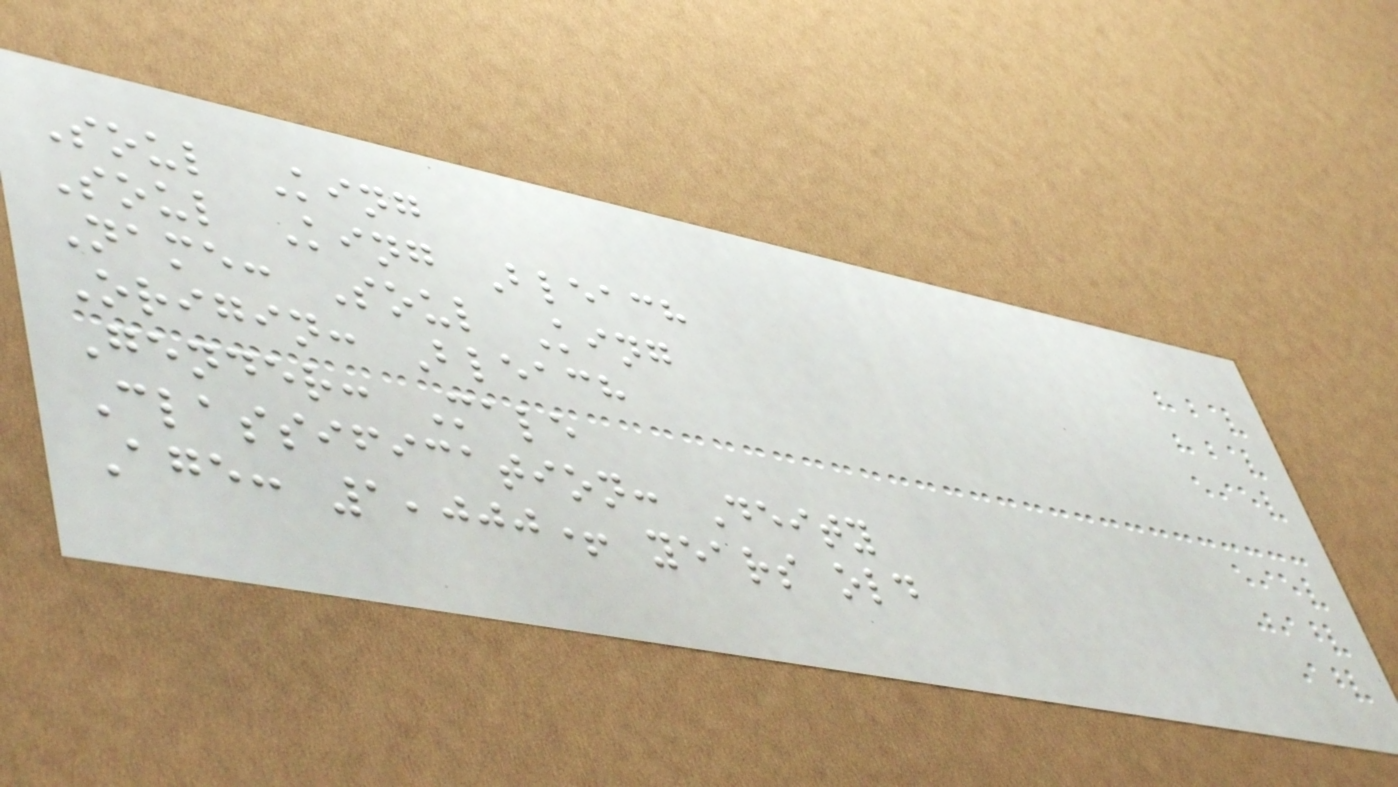Soul King
Soul King Bleach
Name: Soul King
Origin: Bleach
Gender: Male
Classification: Deity
Age: 1,000+ years old
